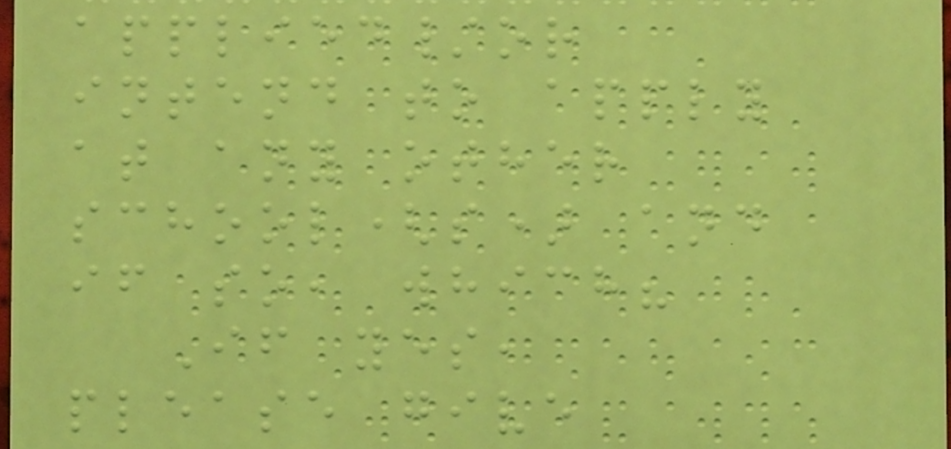applied/or
intend to apply
at any other
school(s) and
if so, which?
If yes,
please give
